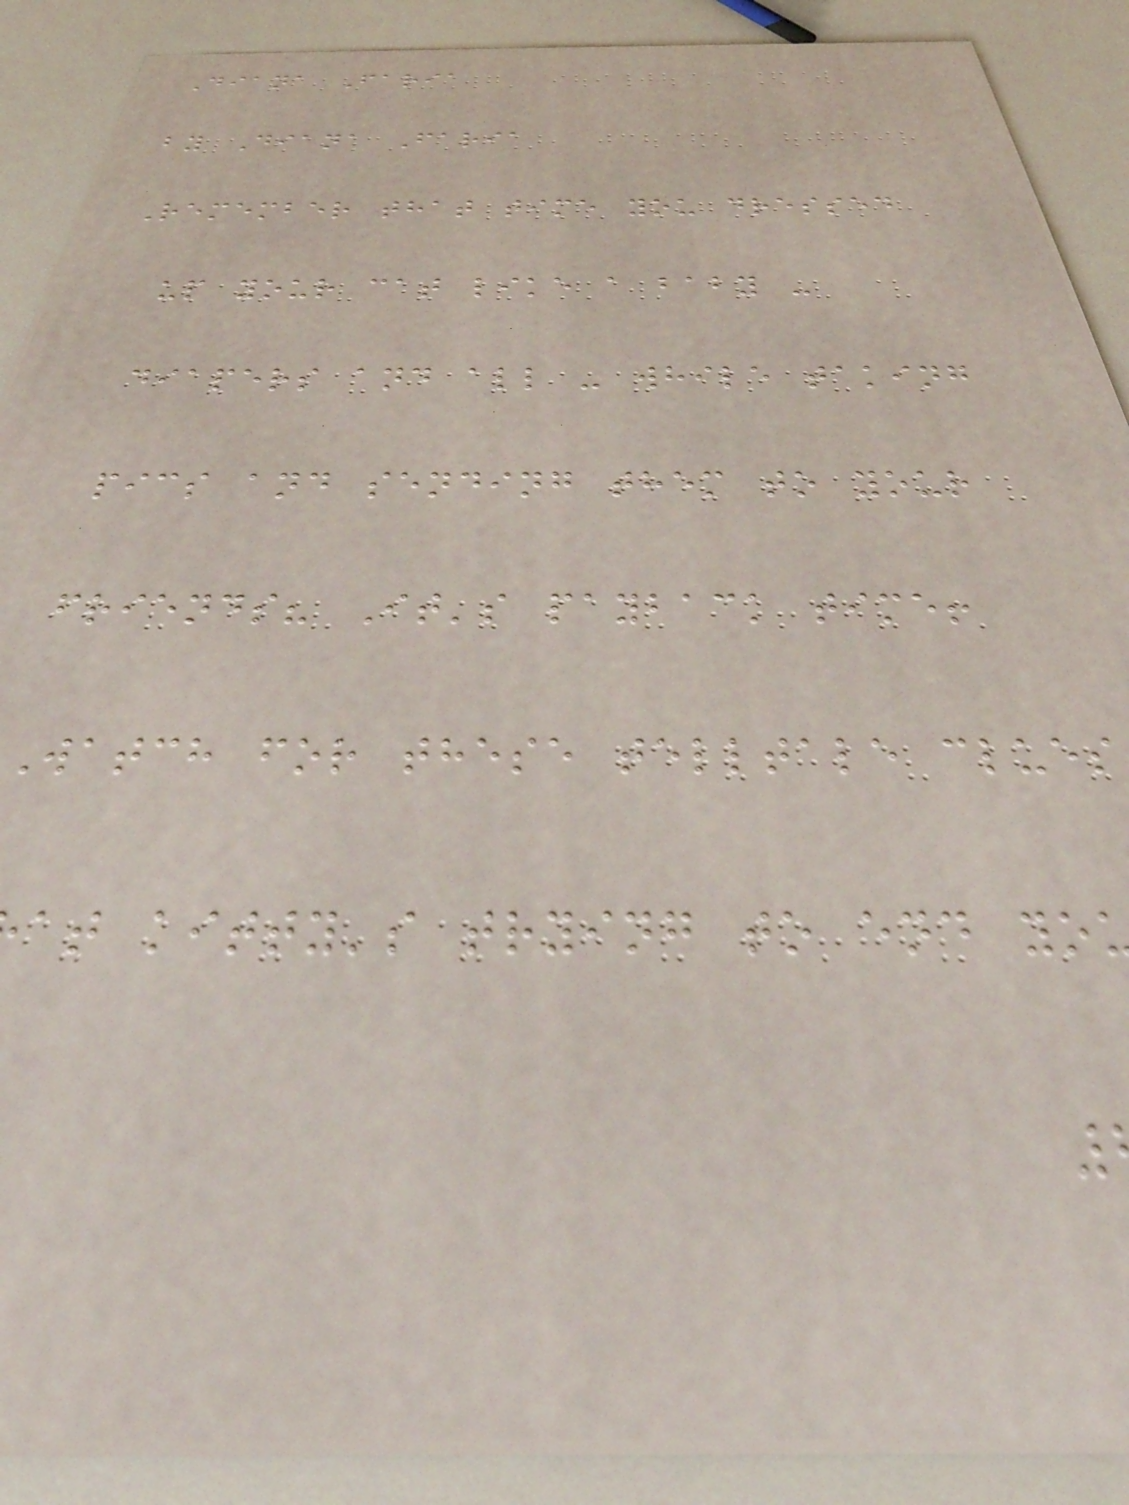Diana Faria
by Diana Faria
Remember that time you dressed
up your cat like a baby -
diapers and all - while taking
pics and sending them to your
friends? It's payback time!
Watch for these telltale clues
at kitty's trying to end yo
